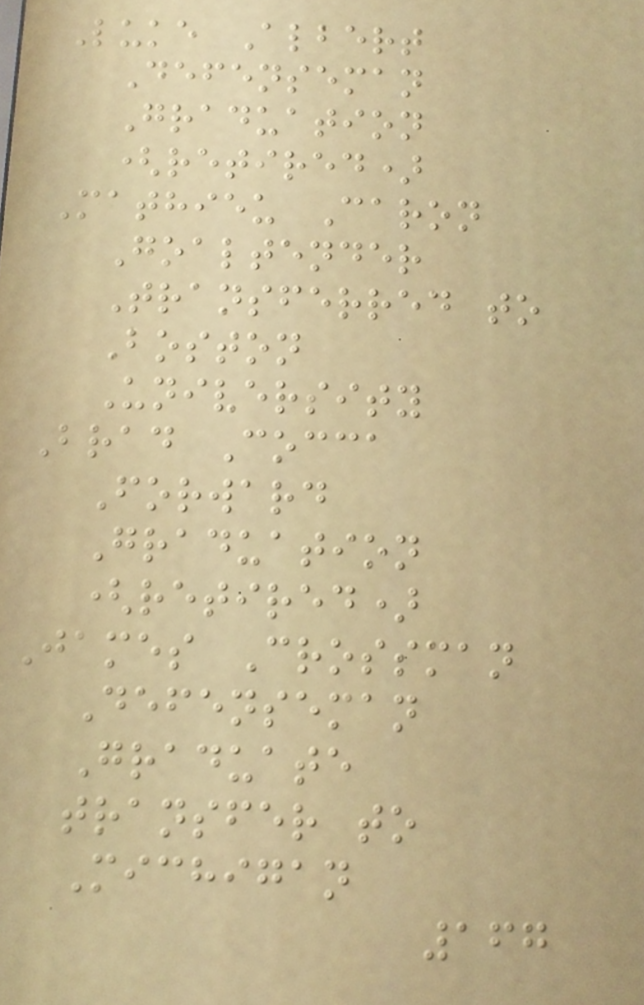Luke Albert
Defenseman
Graduation
(retired)
Mathieu Caron
Goaltender
Transferred to
Boston
University
Brad Cocca
Forward
Graduation
(retired)
James Crossman
Defenseman
Graduate
transfer to
Michigan
167
